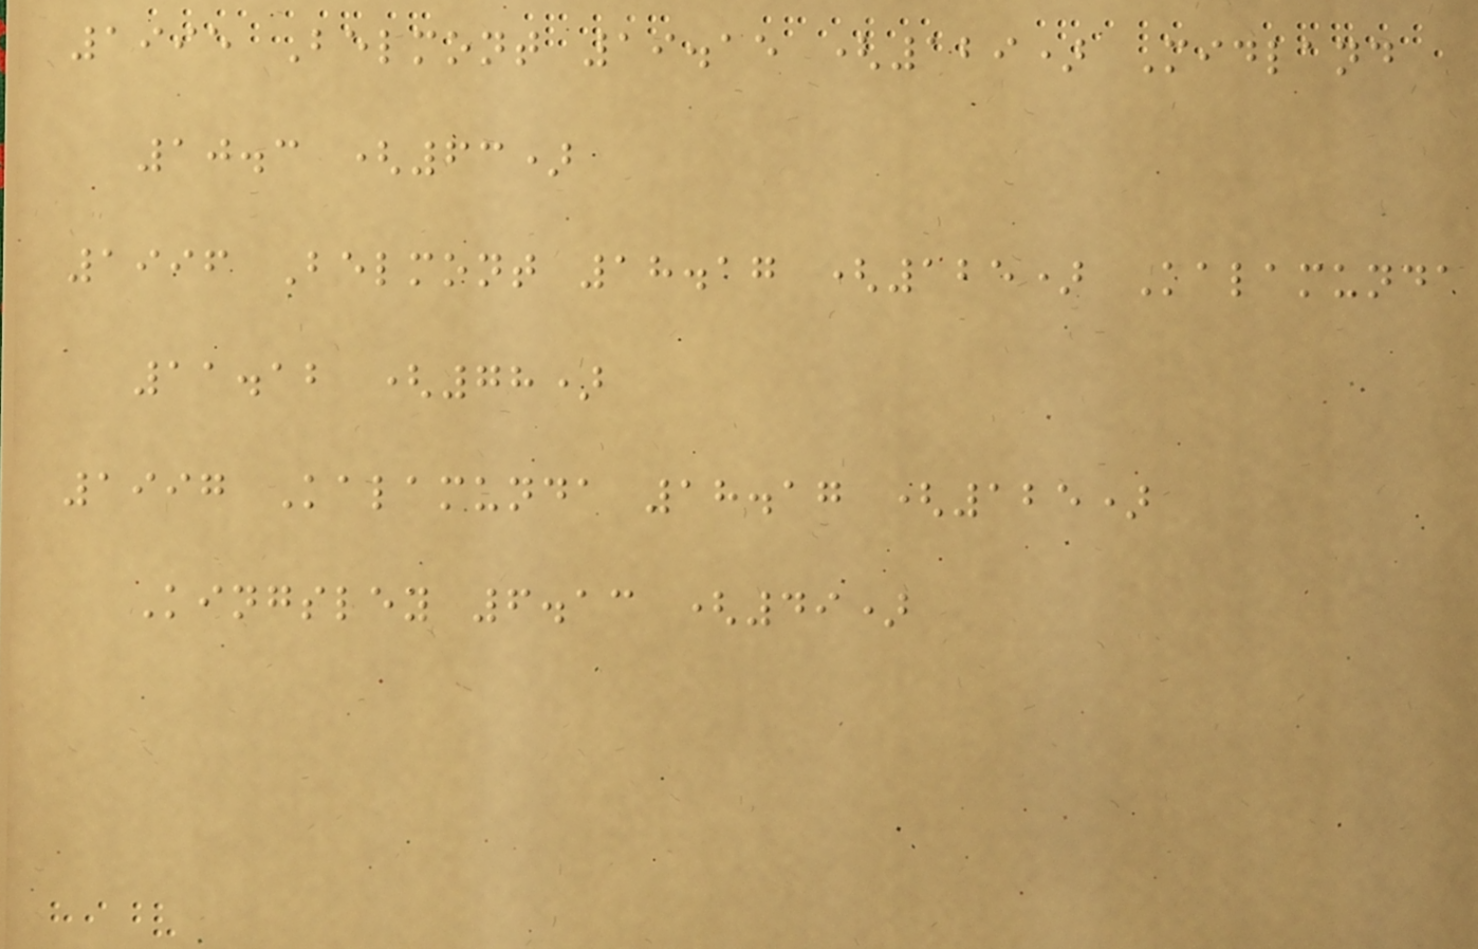1995 Belmont 19.15 (129) Midland
10.3 (63)
1996 Belmont 18.17 (125) Kalamunda
11.12 (78)
1997 Kalamunda 18.17 (125)
Kingsley 6.13 (49)
